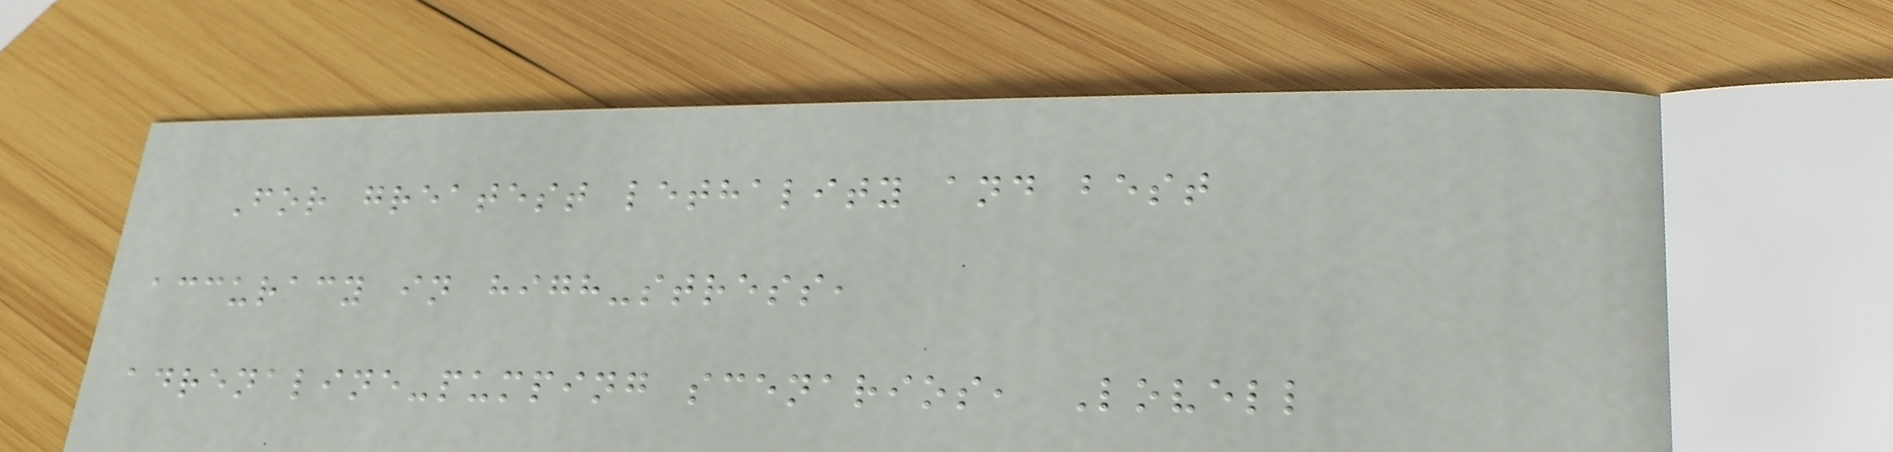For greatest lethality and best
accuracy in high-stress,
adrenaline-pumping scenarios, Lovell
